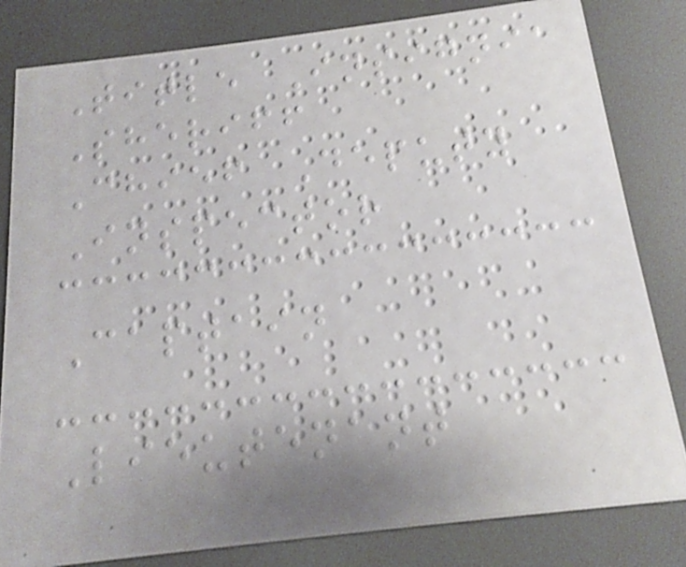Title Insignia
Sheriff
Chief Deputy
Inspector
Captain
Lieutenant
